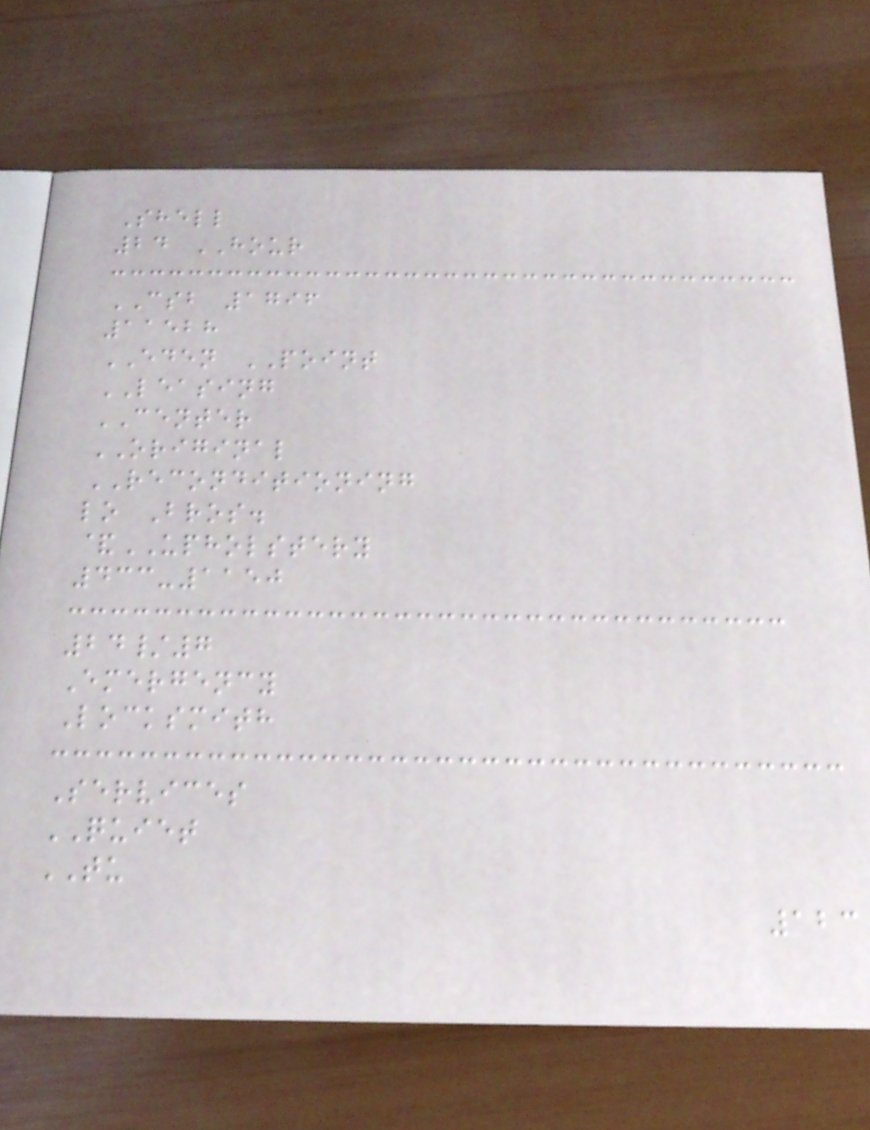Shell
24 HOUR
CSB 1796
11528
EDEN POINT
LEASING
CENTER
ORIGINAL
RECONDITIONING
lo Bros.
&UPHOLSTERY
433-1150
24/7
Emergency
Locksmith
Services
QUIET
TU
123
